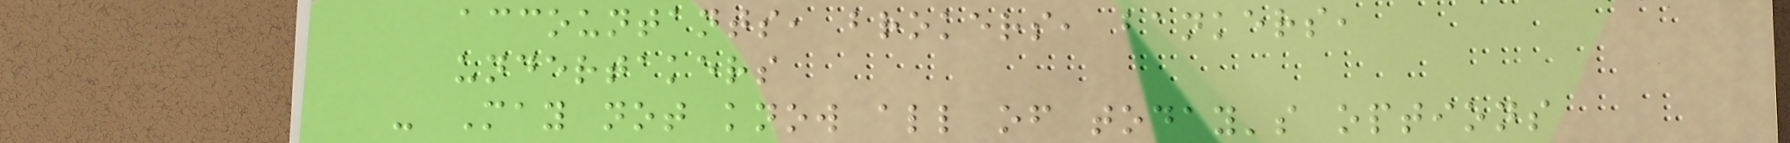accountants, brokers, bankers,
undertakers
- May not know all of today's options
